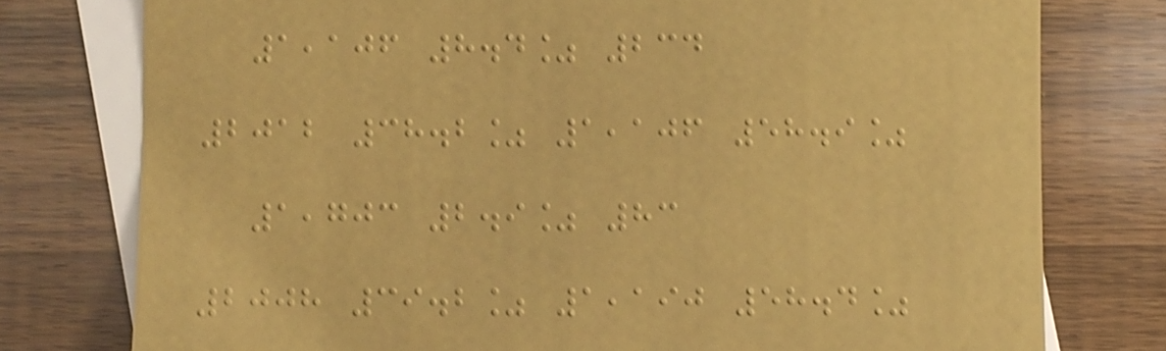1,106 8.4% 234
2012 38.2% 1,106 58.9%
1,703 2.9% 83
2008 39.2% 1,190 58.4%
